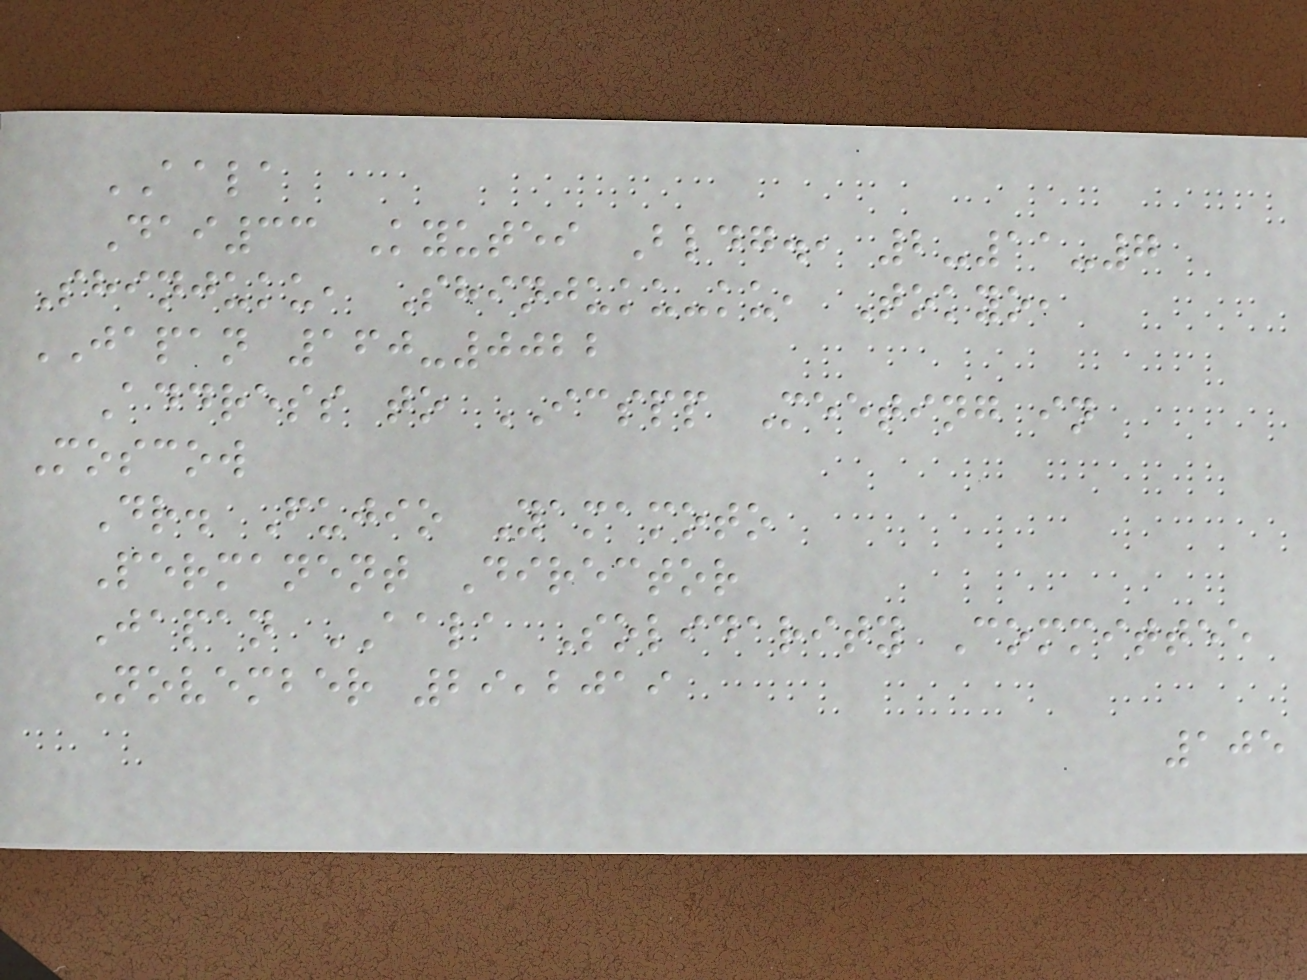AALA
Dai33 Kyutei Bldg., 2-11-7
Shinjuku, Shinjuku-ku, Tokyo,
JAPAN 160-0022
Address to ICSPP Meeting in
Moscow
Dr. Fujio Yamamoto
Permanent Director
Japan AALA Solidarity Committee
November 29,2019
105
